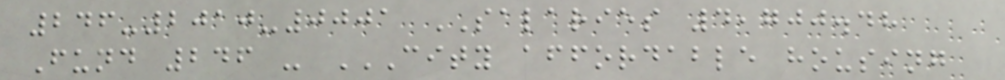246-2010-0001 SALARIES 4,700.48
Fund 246 - CITY AFFORDABLE HOUSING
